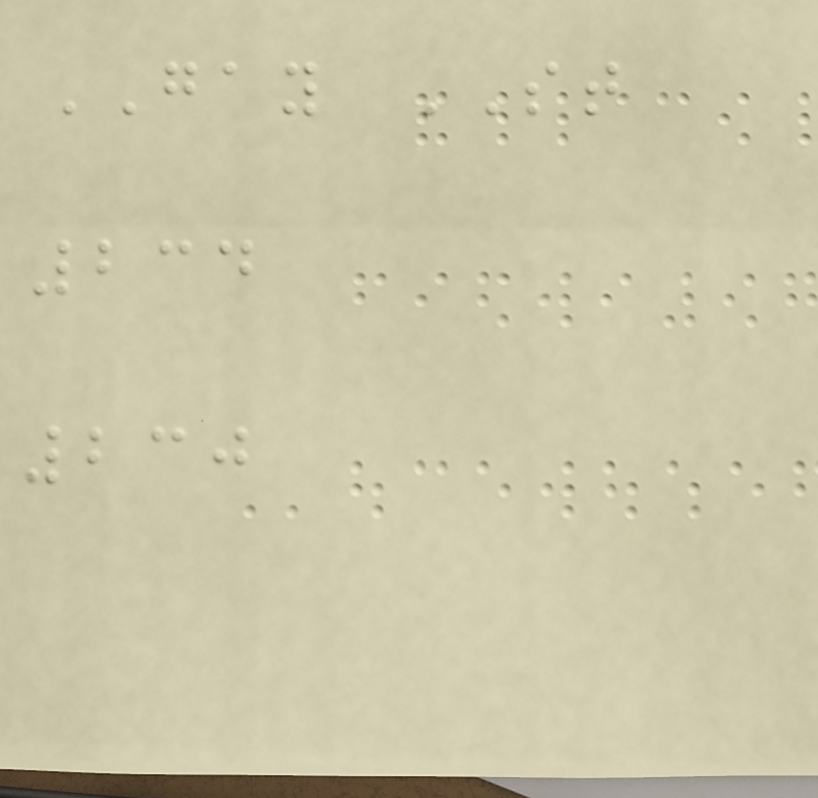GAY ST
234
230
